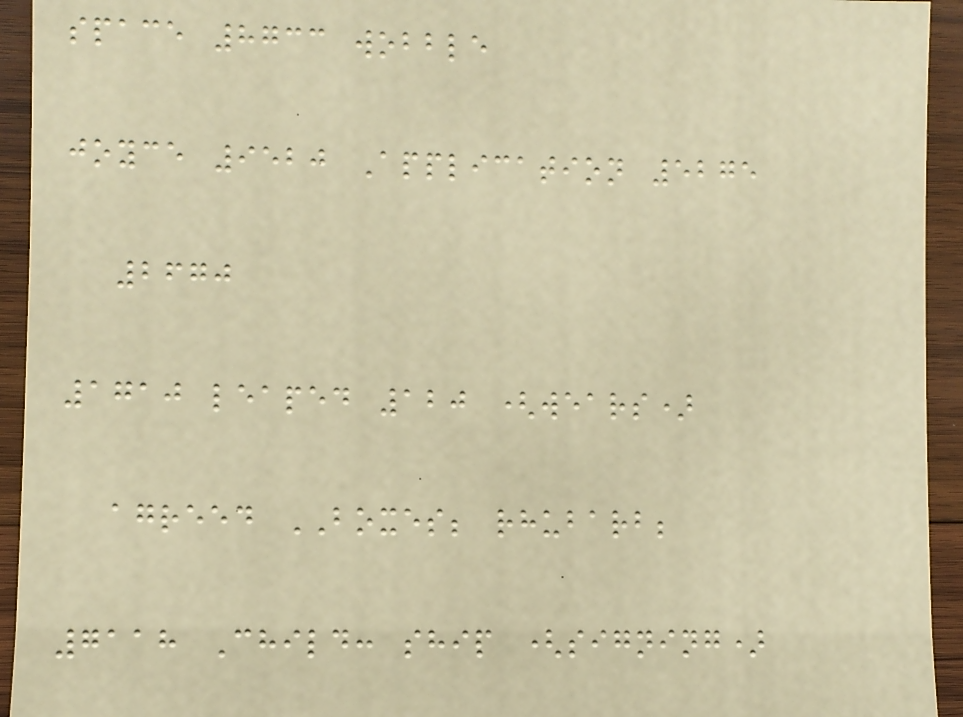space 8733 wobble
joyce 9520 Application 5275
2670
1710 leaped 120 (wears)
agreed BOXES; rhubarb;
7118 Child: ship (signing)
